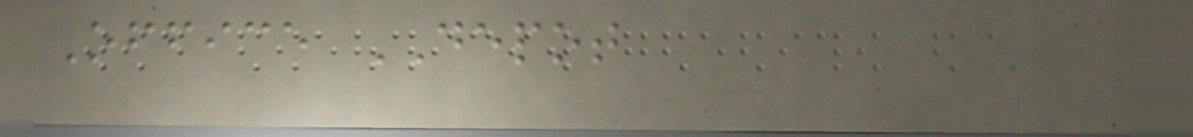Office DEPOT
